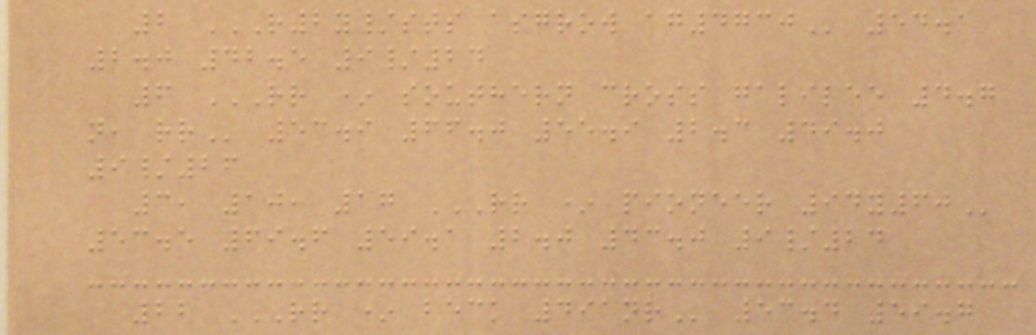2 R2Y/STS ASGROW AG4730 54.1
2.0 42.5 9/24
6 RR * SOUTHERN CROSS GALILEE 4.7
N, RR 53.9 66.0 55.9 2.3 49.0
9/26
3, 10, 17 RR * PIONEER 94Y60
53.5 69.6 59.1 2.0 43.0 9/24
22 RR * BECK 491NR 53.4 59.7
